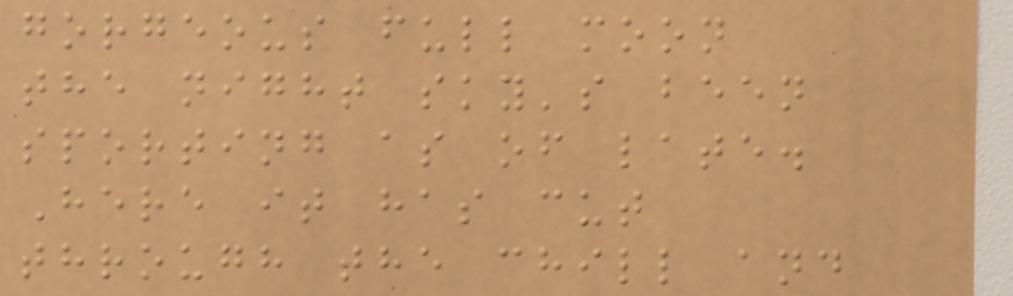gorgeous full moon
the night sky's been
sporting as of late.
Here it has cut
through the chill and
